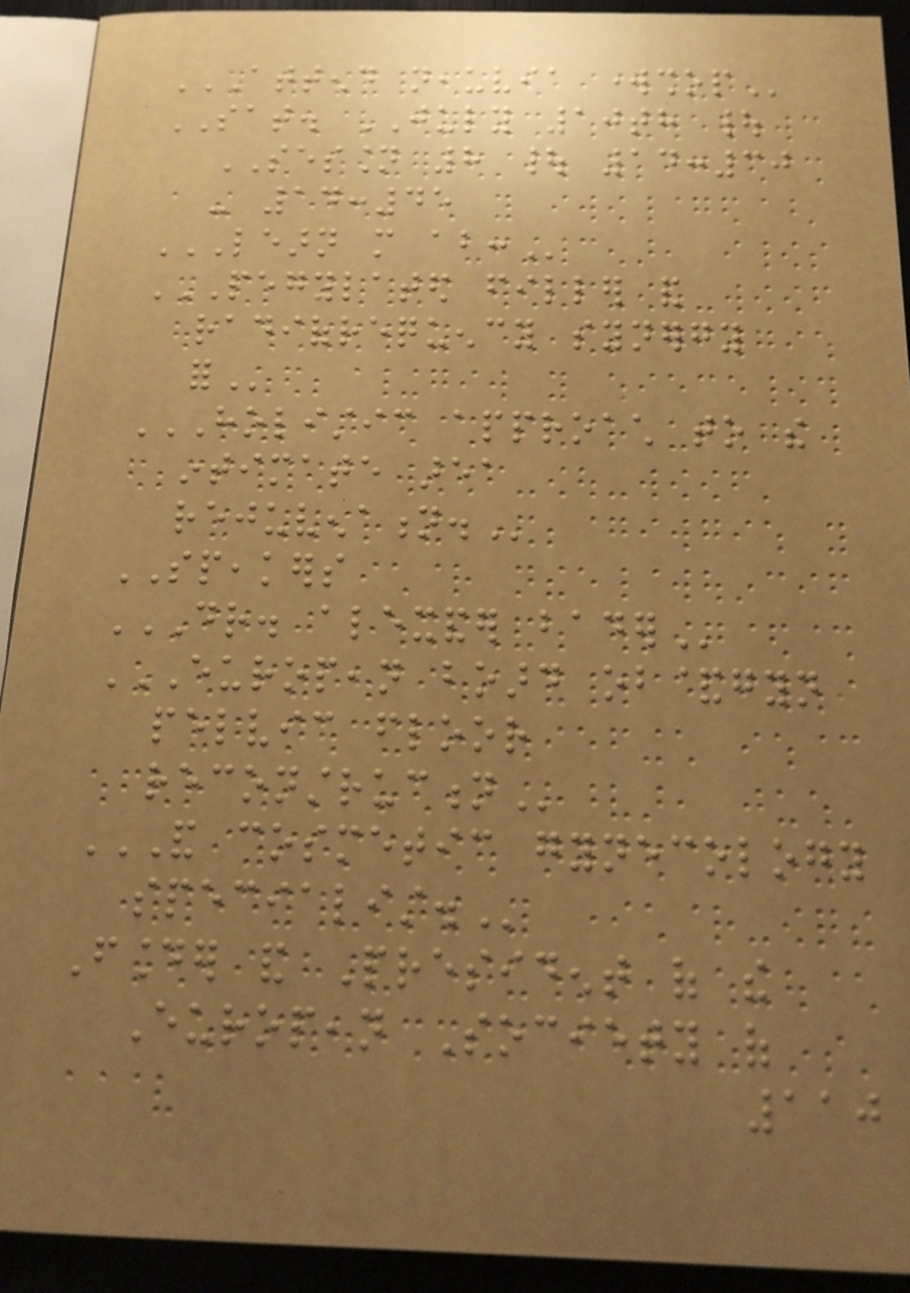ATTEND NEAUVIA WORKSHOP
SAT. JULY 10th |
SESSION 8 | 14:30
- 14:45
LEARN MORE ABOUT:
PEGYLATED FILLER AND
RADIOFREQUENCY SYNERGY
FOR
HOLISTIC APPROACH TO THE
INTIMATE AREA
REJUVENATION.
SPEAKERS
DR. ALEXANDER BADER
EUROPEAN BOARD OB&GYN
PELVIC FLOOR
RECONSTRUCTION
AND COSMETIC GYNECOLOGY
SPECIALIST.
Founder and President of the
European Society of
110
